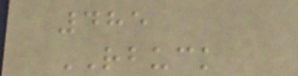485
RBUCK
